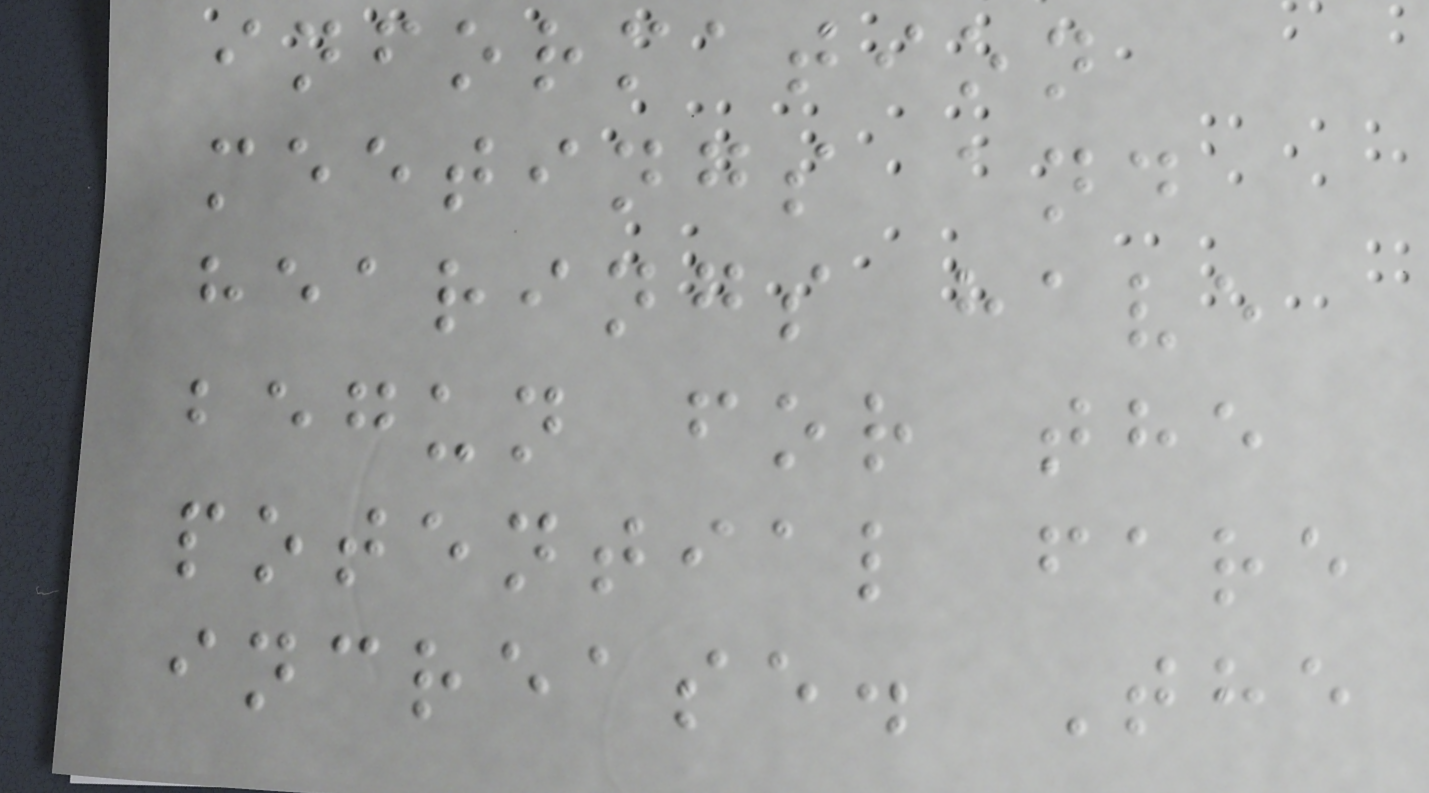information
meetings and
hearings have
begun for the
potential fare
increase. The
